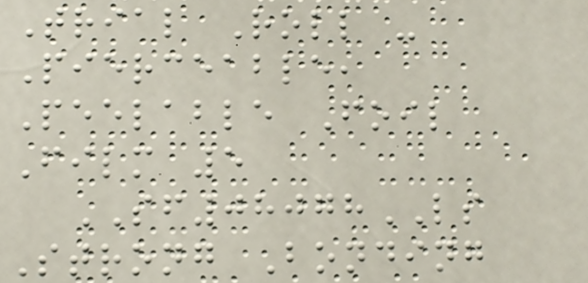Trial Roll -
Pierceable,
Peelable Foil
Film 5
SF08078LS
Strong Bonding
